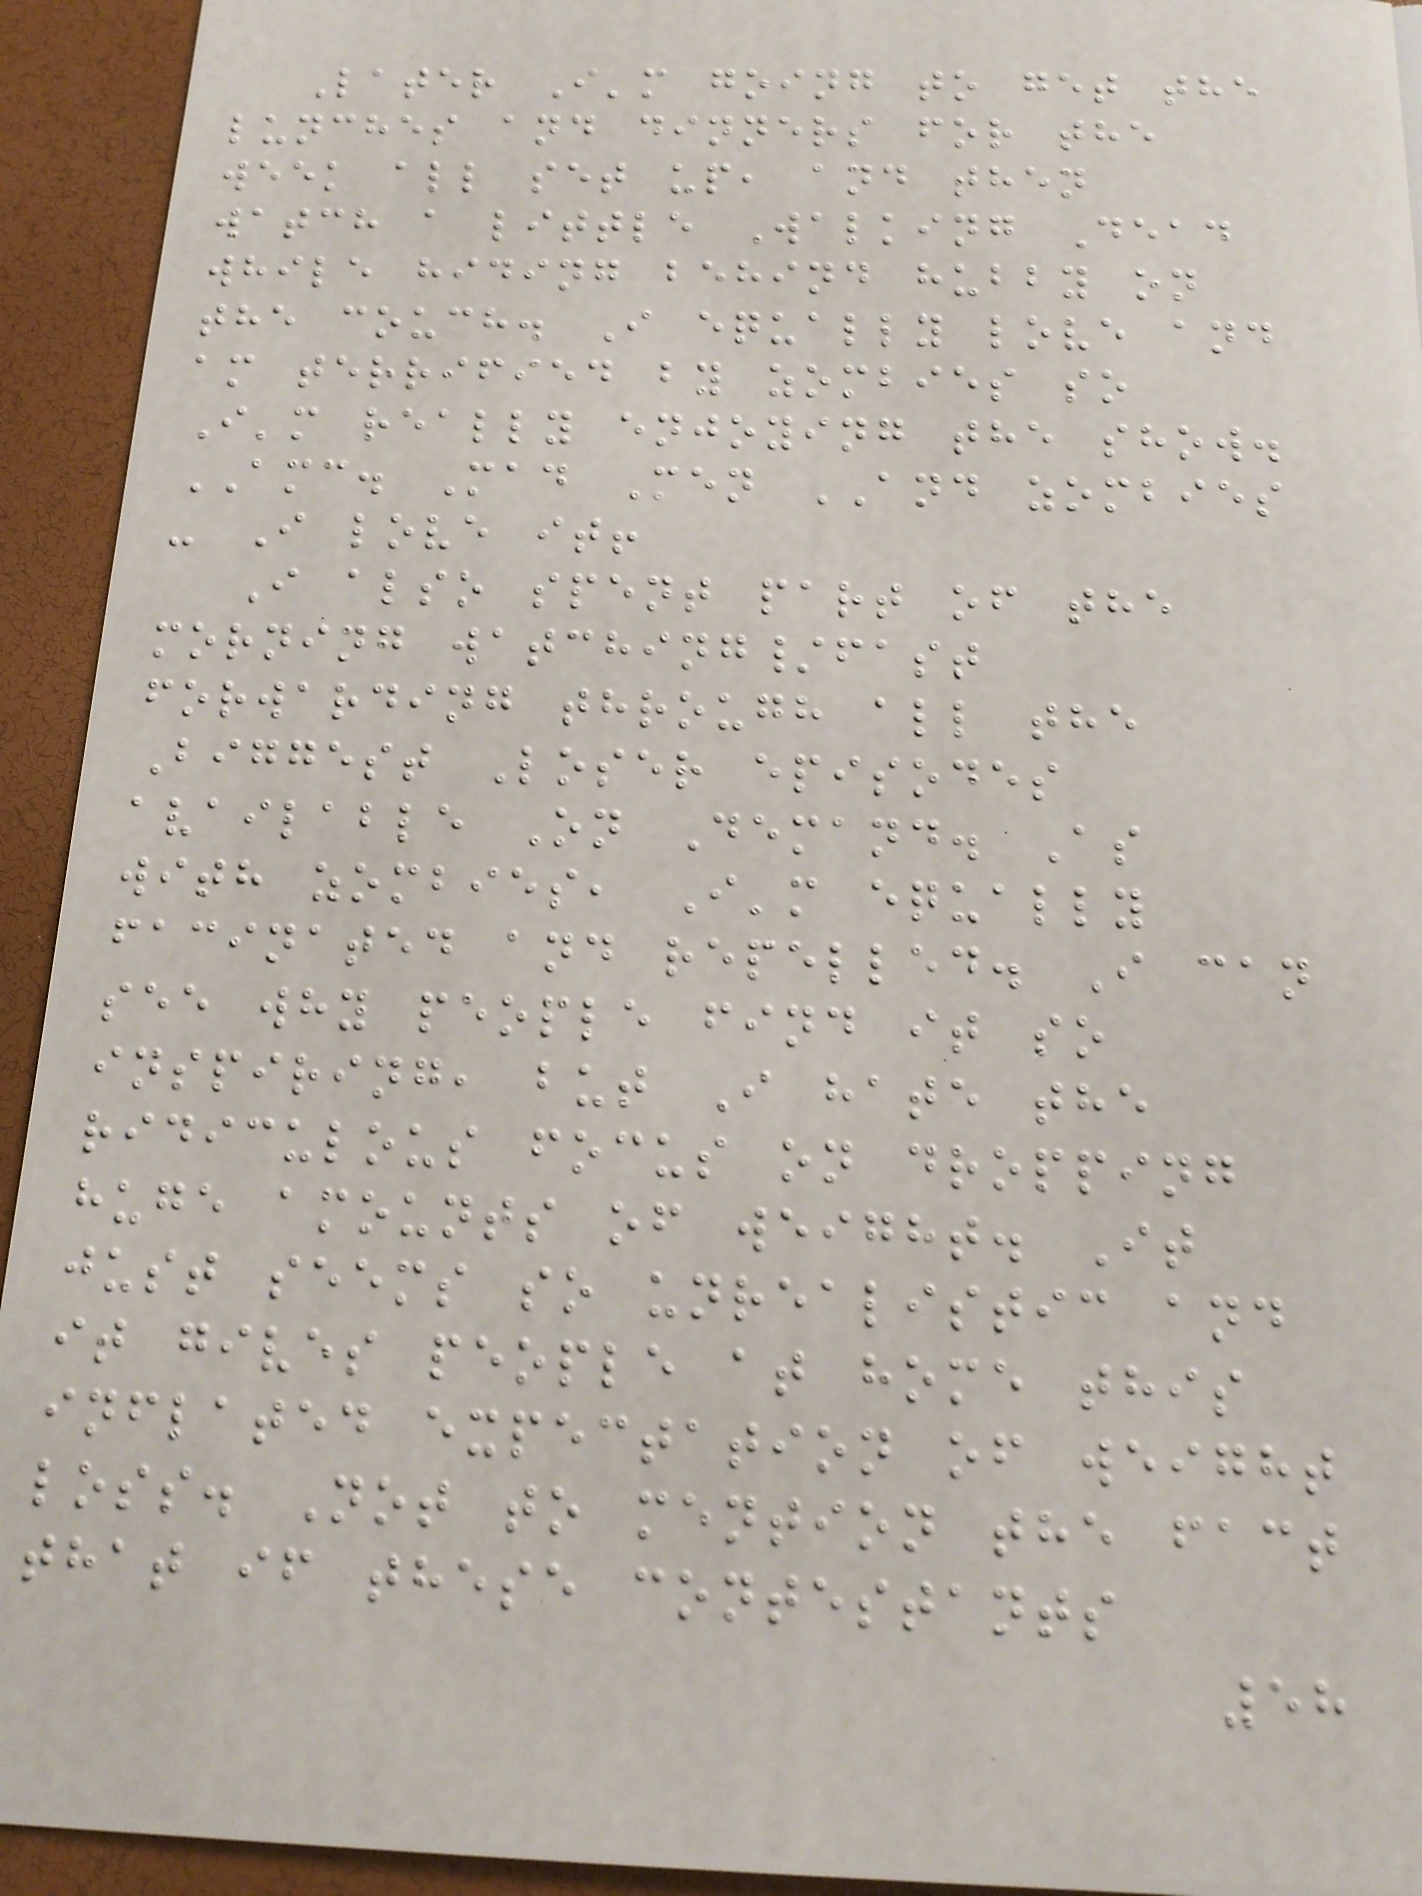Later I'm going to get the
lunches and dinners for the
week all set up, and then
watch a little Walking Dead
while hiding behind hubby on
the couch. I equally love and
am terrified by zombies so
I'm really enjoying the show.
AMC. Mad Men AND zombies
- I love it!
I also spent part of the
morning watching/fast
forwarding through all the
Biggest Loser episodes
available On Demand. As
with zombies, I'm equally
facinated and repelled. I can
see why people find it so
inspiring, but I hate the
ridiculous focus on dropping
huge amounts of weight. It
just seems so unrealistic and
it gives people at home this
inflated expectation of weight
loss. Not to mention the fact
that if these contestants
58
